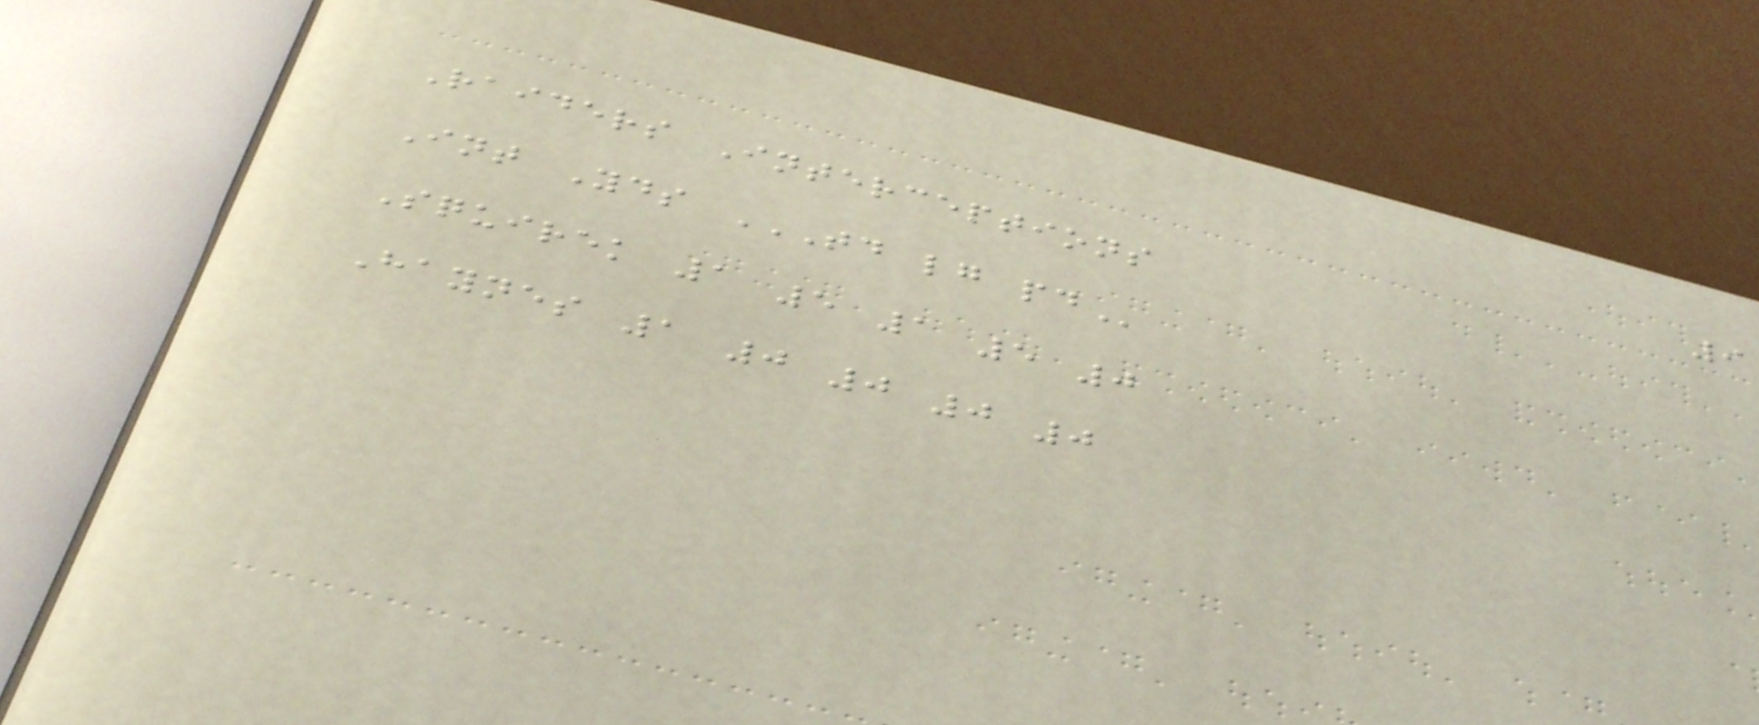9
Raiders Interceptions
Int Yds TD LG PD
Squirek 1 5 1 5 0
Haynes 1 0 0 0 0
